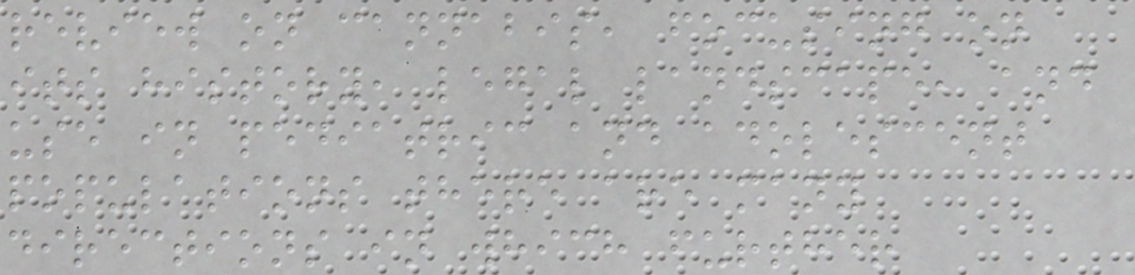review on cannabis, focusing on
its history, legal landscape, and
use in pediatric and adolescent
populations there are many
directions in which further
